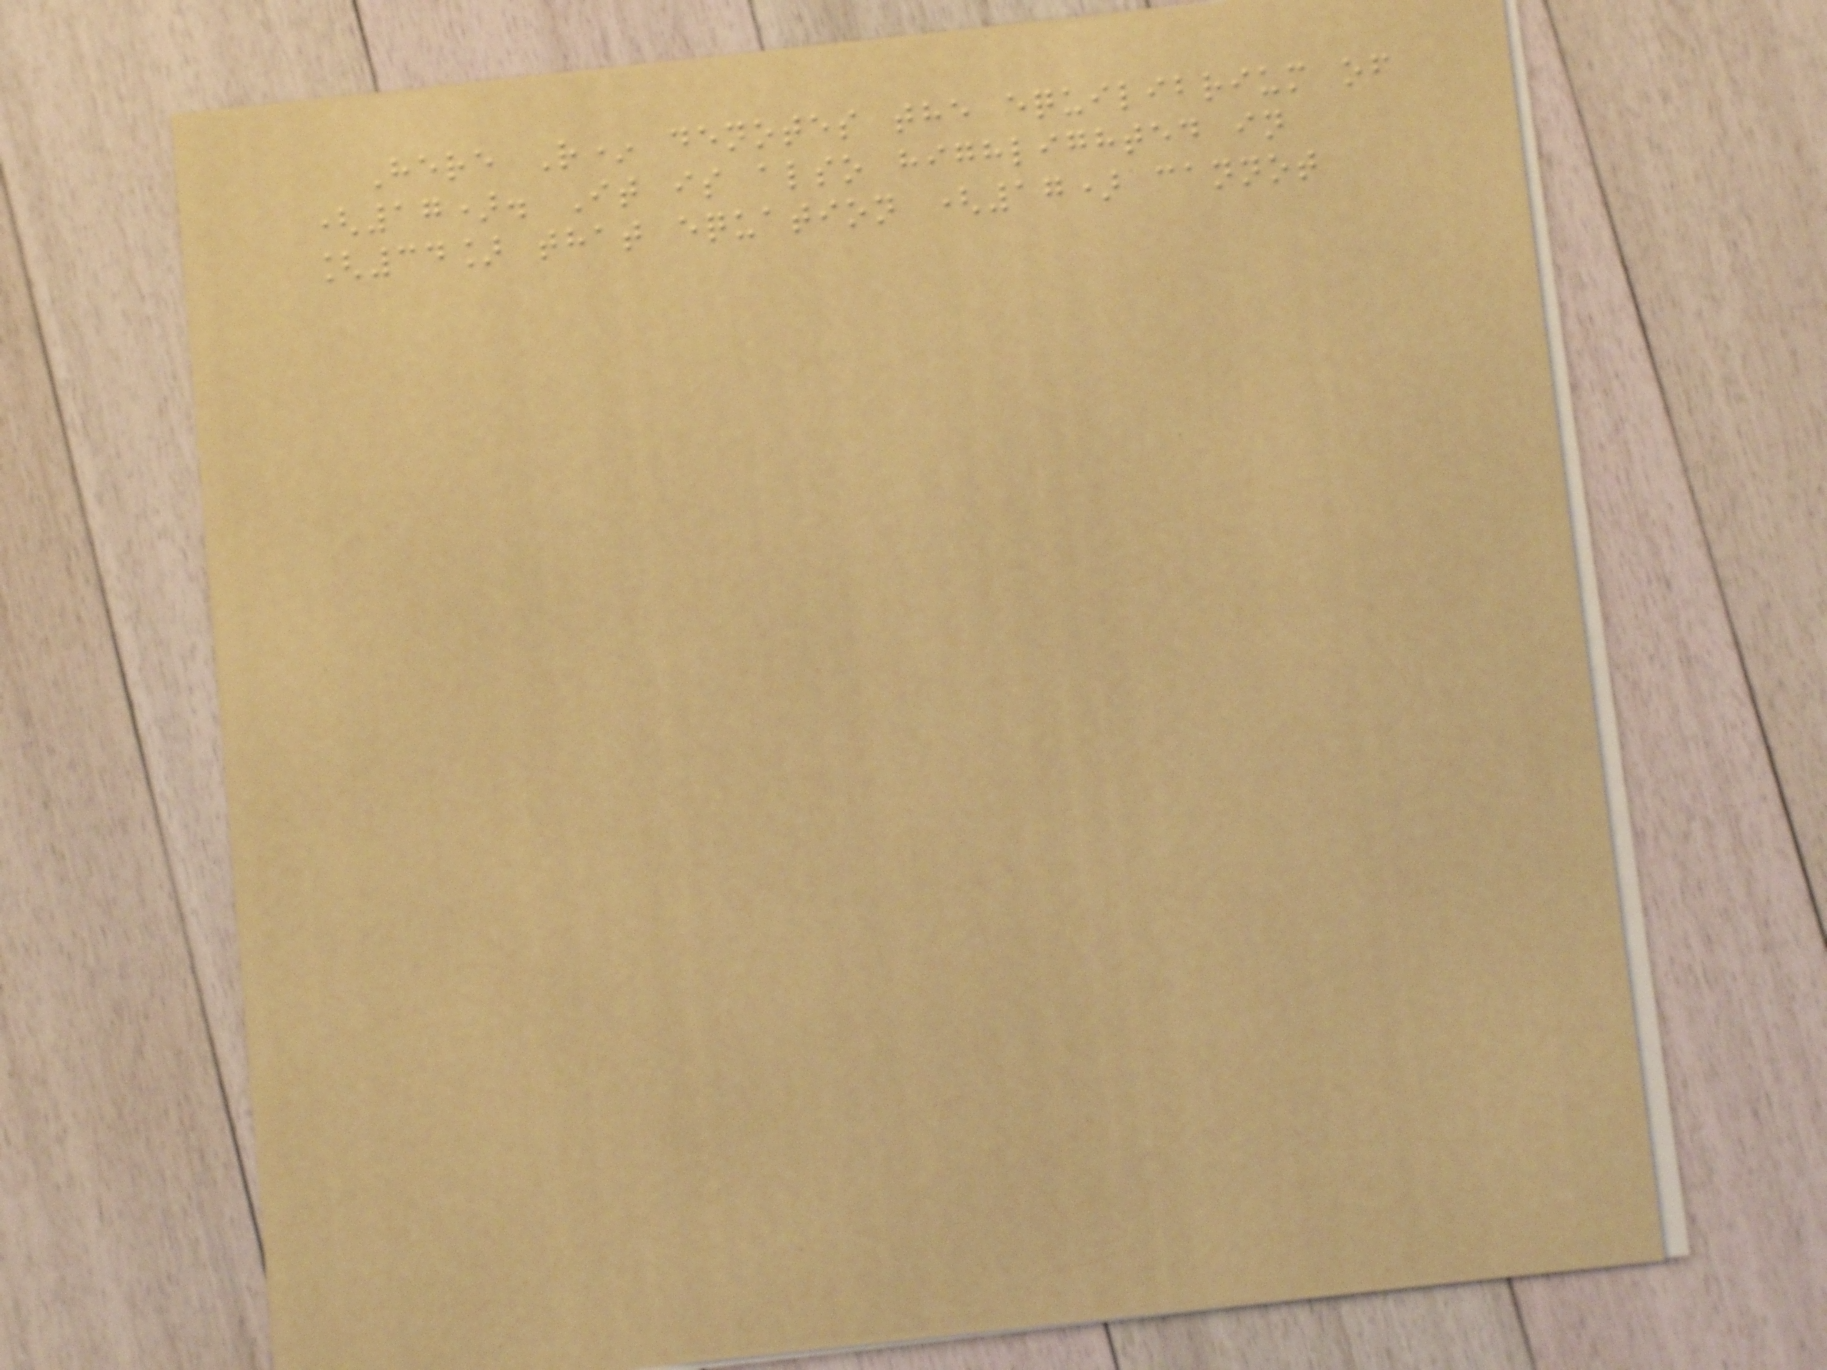Here R* denotes the equilibrium of
(17). It is also highlighted in
[34] that equation (17) cannot
